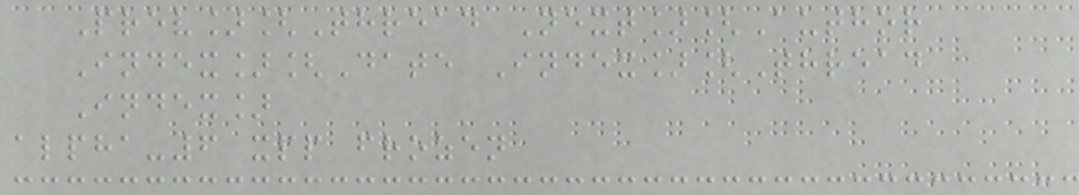Prev][Thread Next][Author
Index][Date Index][Thread
Index]
alpha-6 xpp frozen
